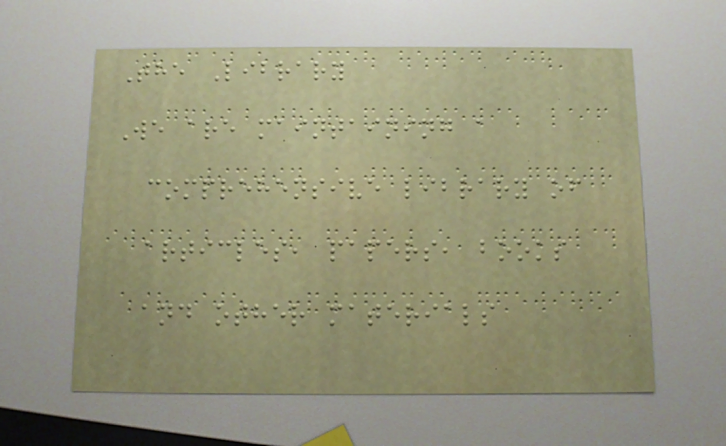The Library
We are maintaining a
comprehensive library of
articles, papers, books
and other materials
